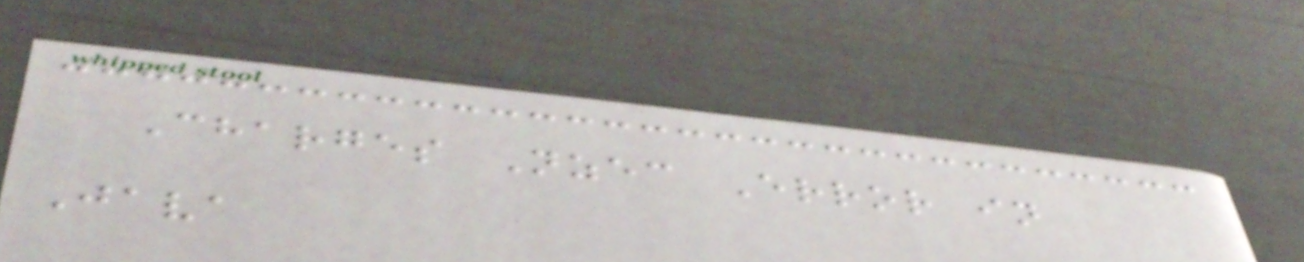Charges Nzec Error in
Java
